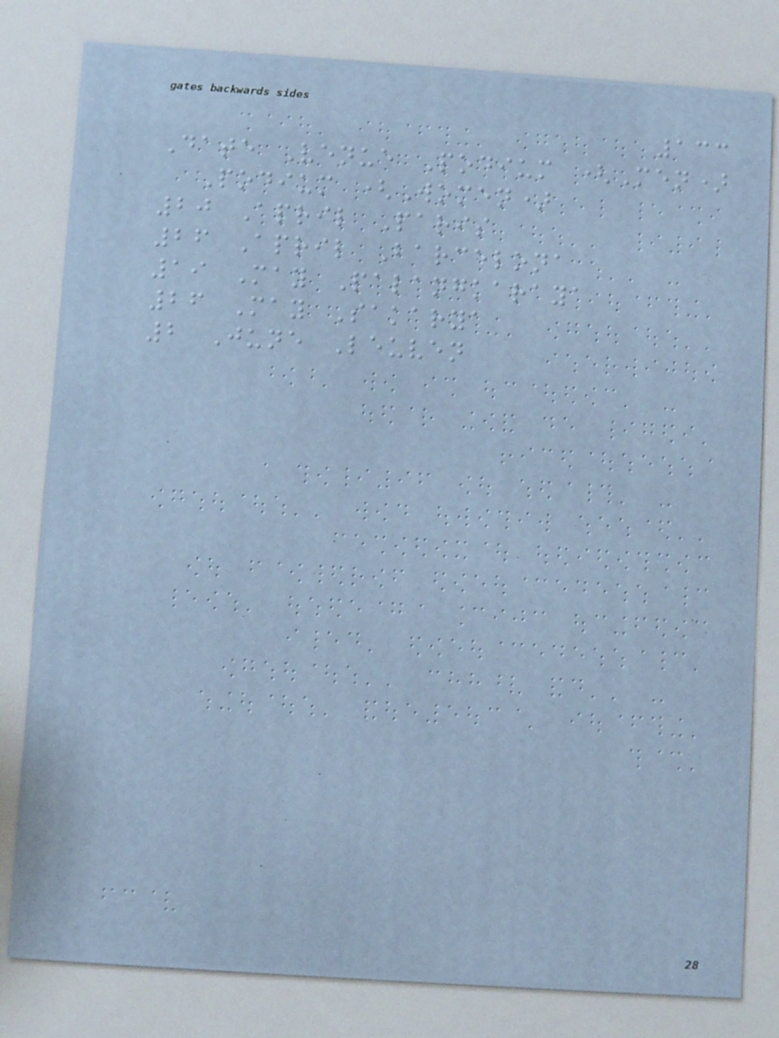133
Date Venue Podium (Men)
Podium (Women)
20 April Paris
26 April Barcelona
19 May Palangkaraya
26 May Sakarya
2 June Leuven
